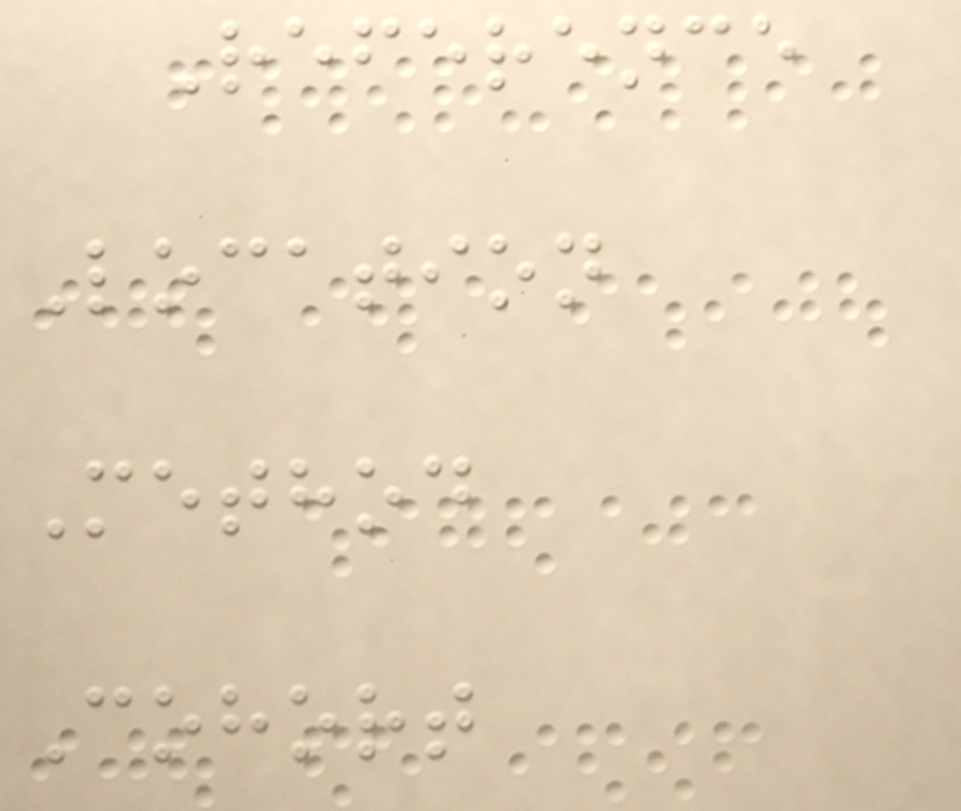Reference
Location
Method
Cohort
